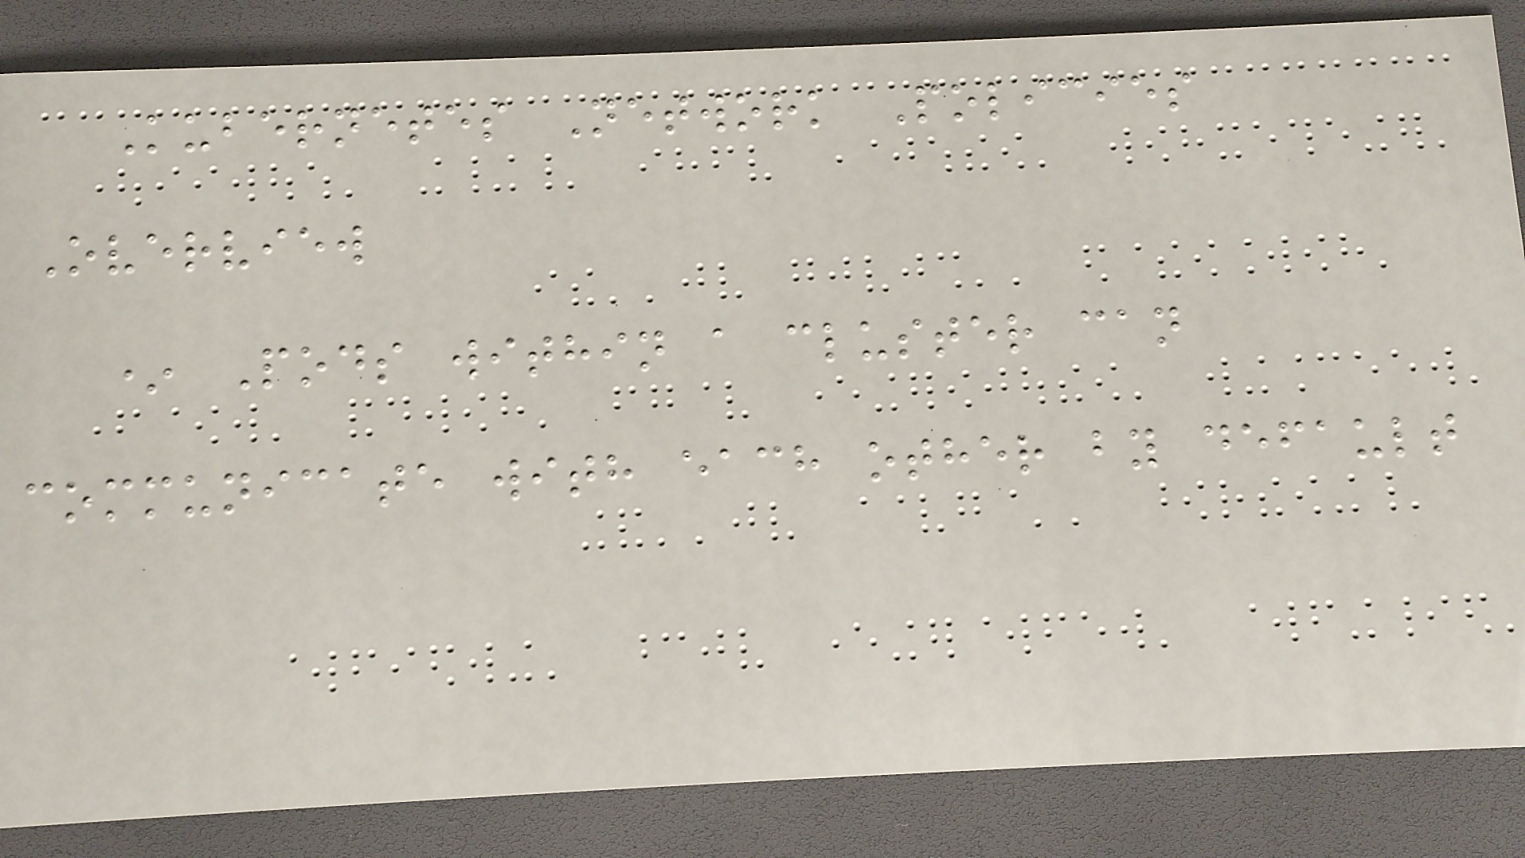Kubernetes Network Policies
Overview
* Pods within a cluster can
communicate with each other by default
